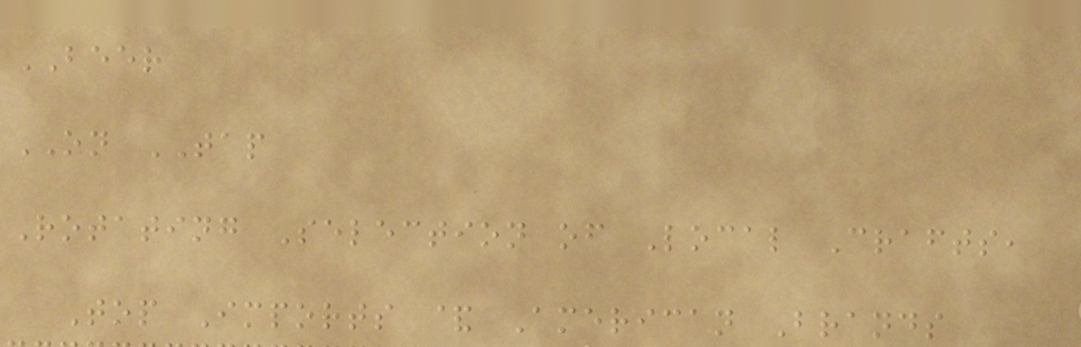BEER
ON TAP
Rotating Selection of Local Crafts,
Top Imports & American Brands
